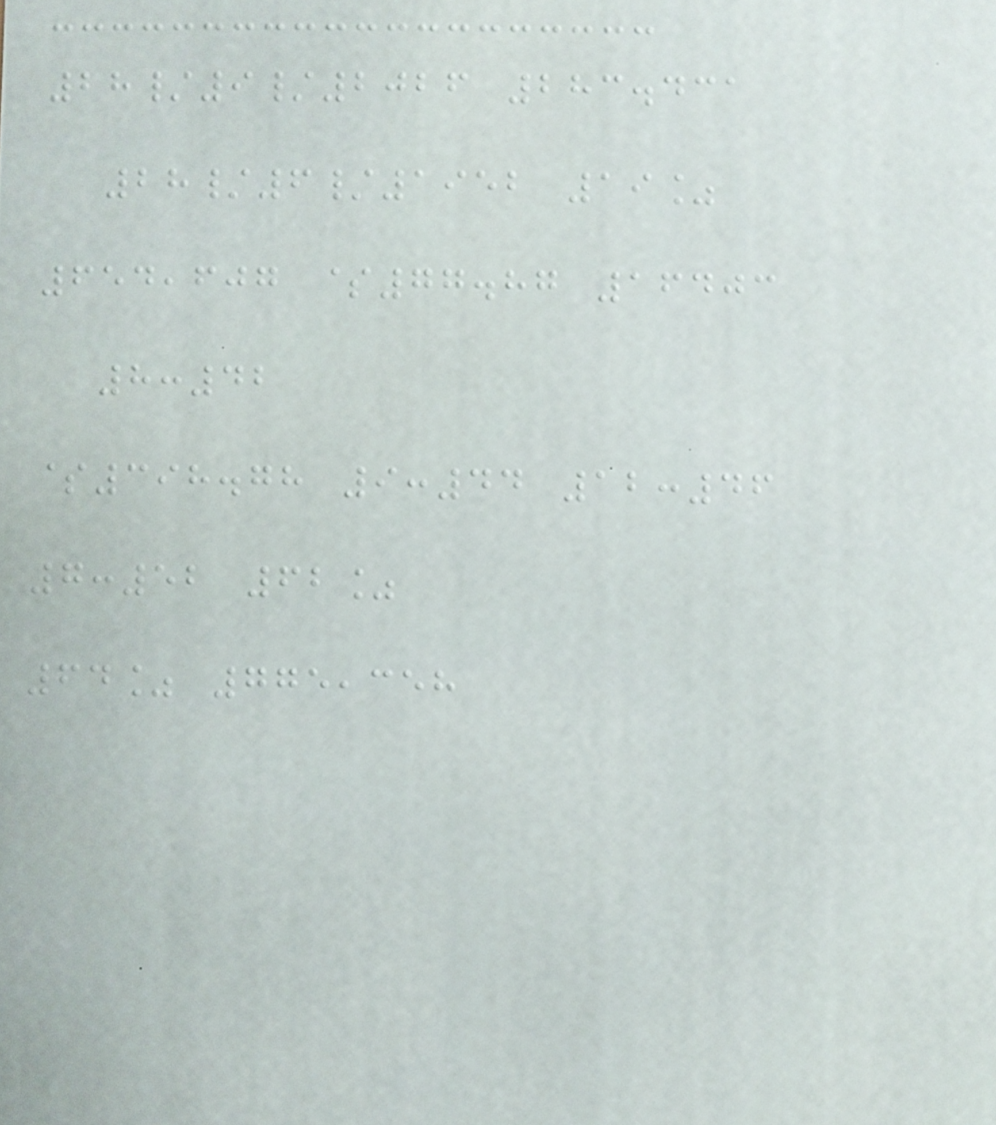28/9/2026 283.431
28/6/1952 19%
654,607 $77.87 16403
8:42
$398.78 9:44 12:46
7:52 62%
64% 775,358
